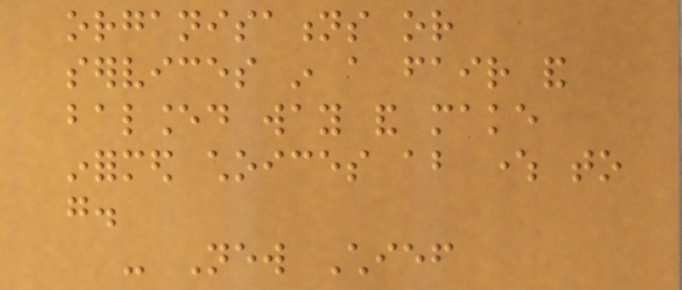organisations or
services in a fair and
balanced way and make
informed choices about where to
go.
- New Chief
